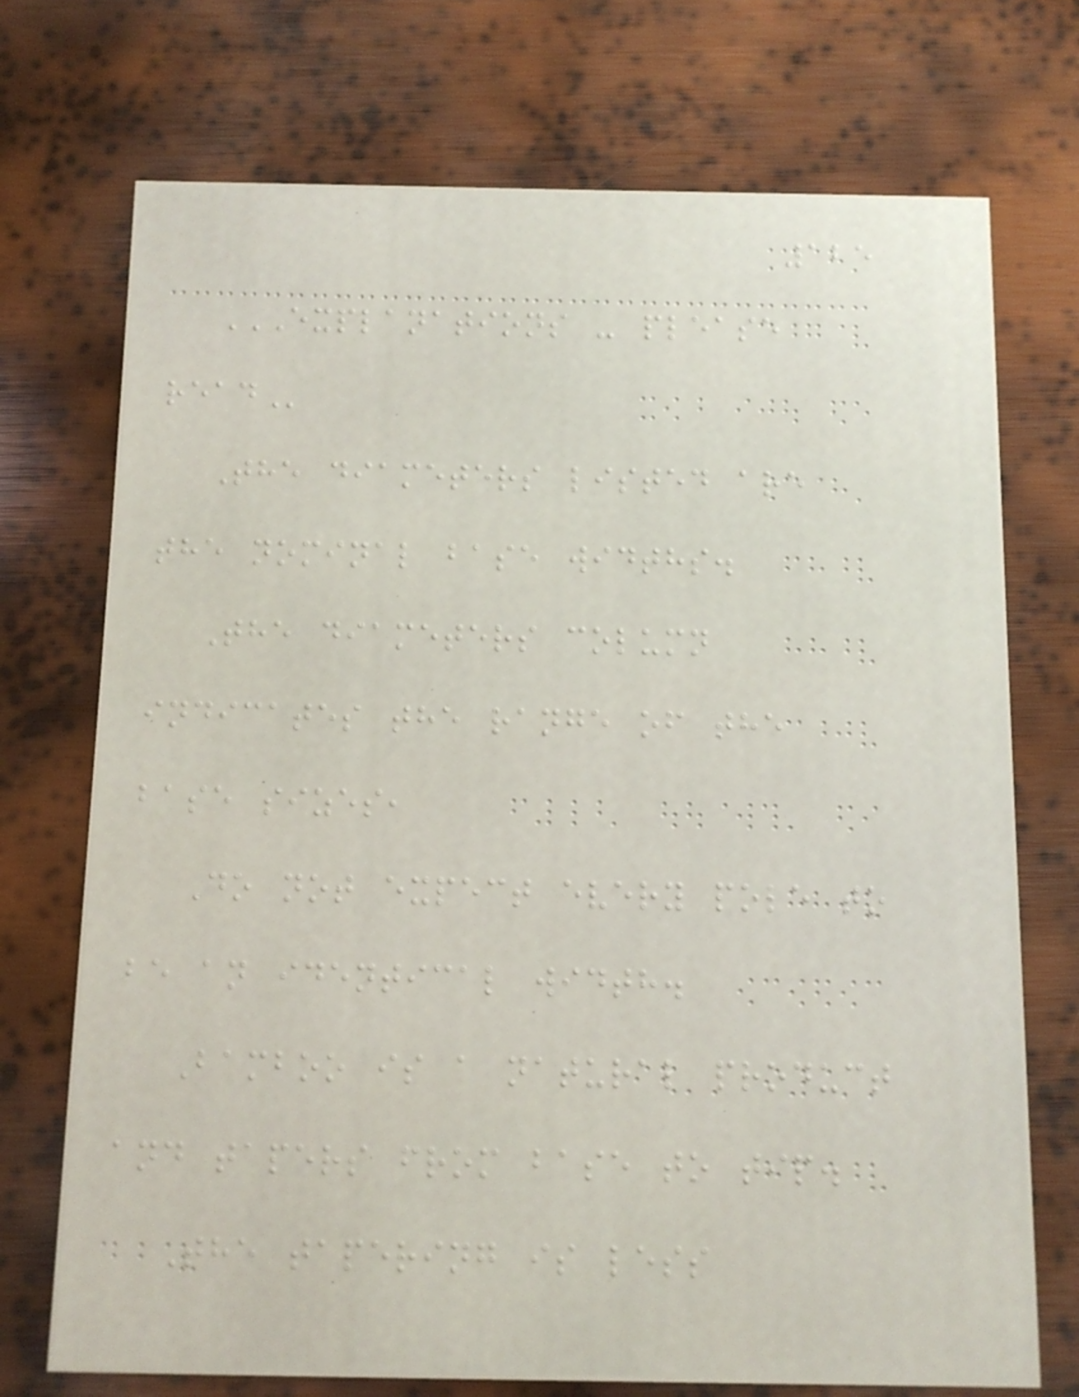125
EXPLANATIONS - PLEASE
READ
The diameters listed are
the nominal base widths.
The diameters column
indicates the range of the
base sizes,
Do not expect every pole to
be an identical width.
Bamboo is a natural product
and tapers from base to tip.
The tapering is less
